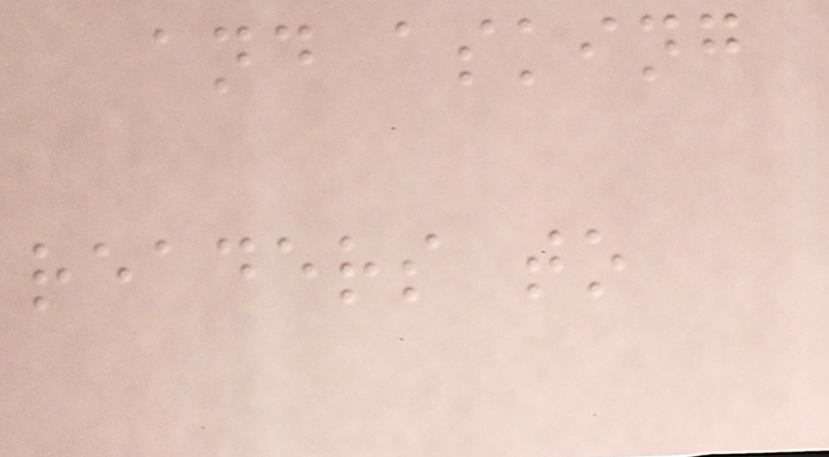and asking
readers to
